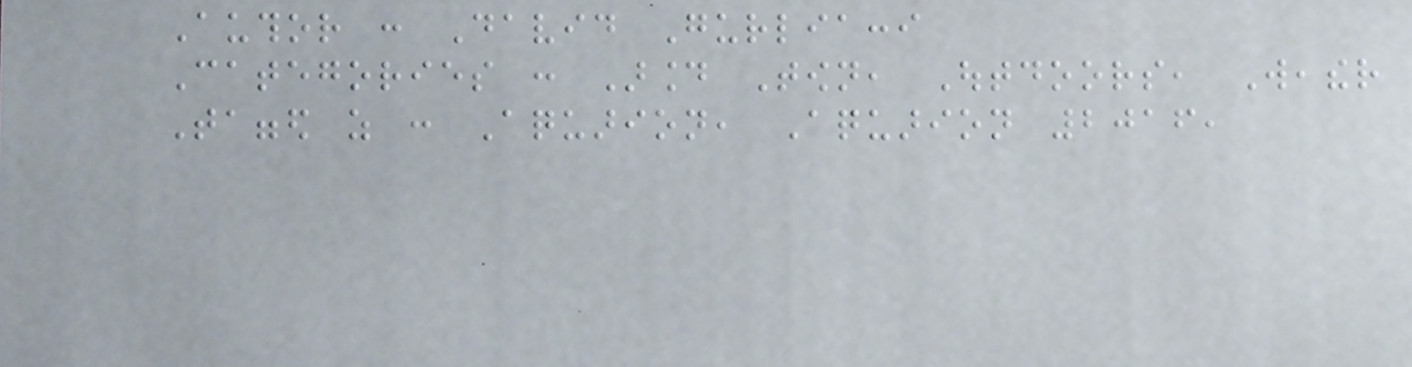Author : David Gurliacci
Categories : Around Town, Outdoors, Weather
Tagged as : Aquarion, Aquarion 2016,
